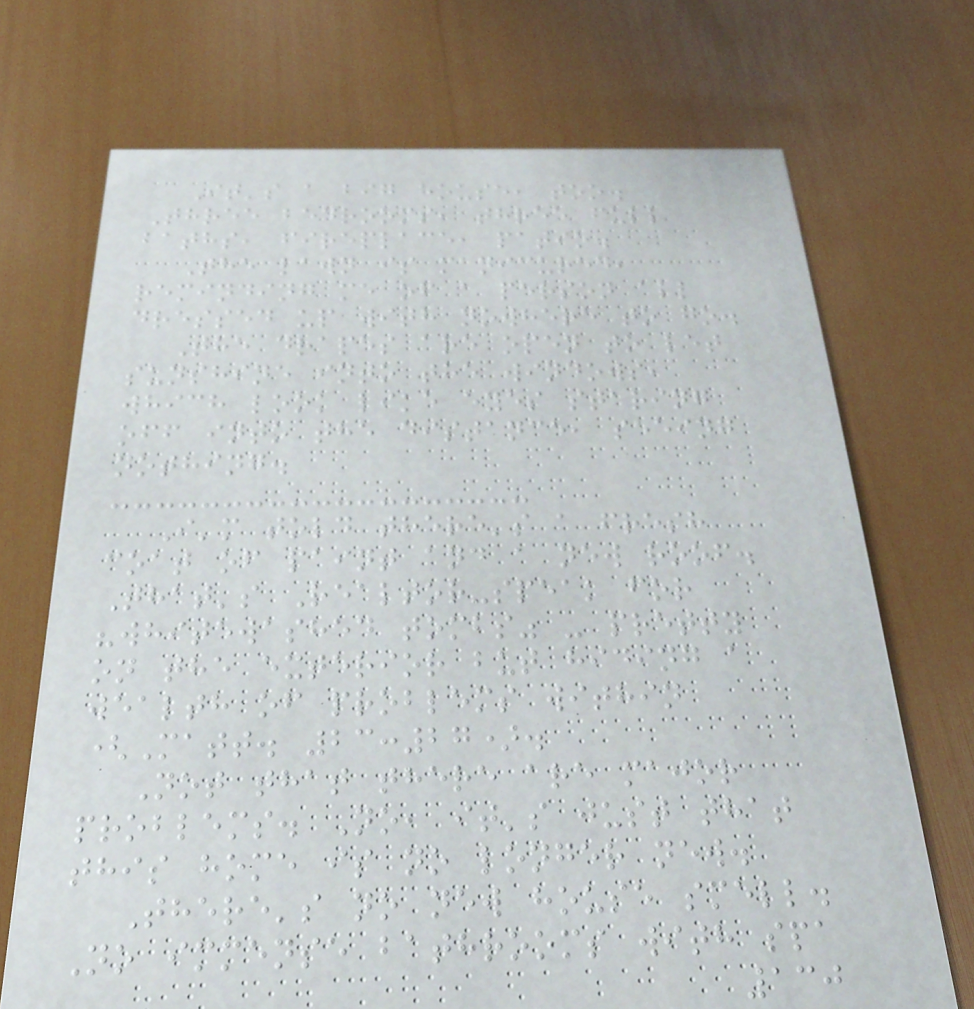It's a big house, too.
Three bedrooms, three full
baths, fireplace, patio.
The lawn is manicured,
reminding me of a person all
dressed up with nowhere to go.
The drapes are open to let
sunshine into the windows,
which look like eyes staring
off into the distance, seeing
nothing.
I'm told there's a fresh
coat of paint and a new roof.
That's Realtor-speak for
"whitewashed tombs" - pretty
on the exterior but hiding a
wealth of problems within
(Matt. 23:27).
Not that there are major
problems. No, it's just that
this home is no longer new.
There's no new house smell.
No immense bathrooms with spa
130
